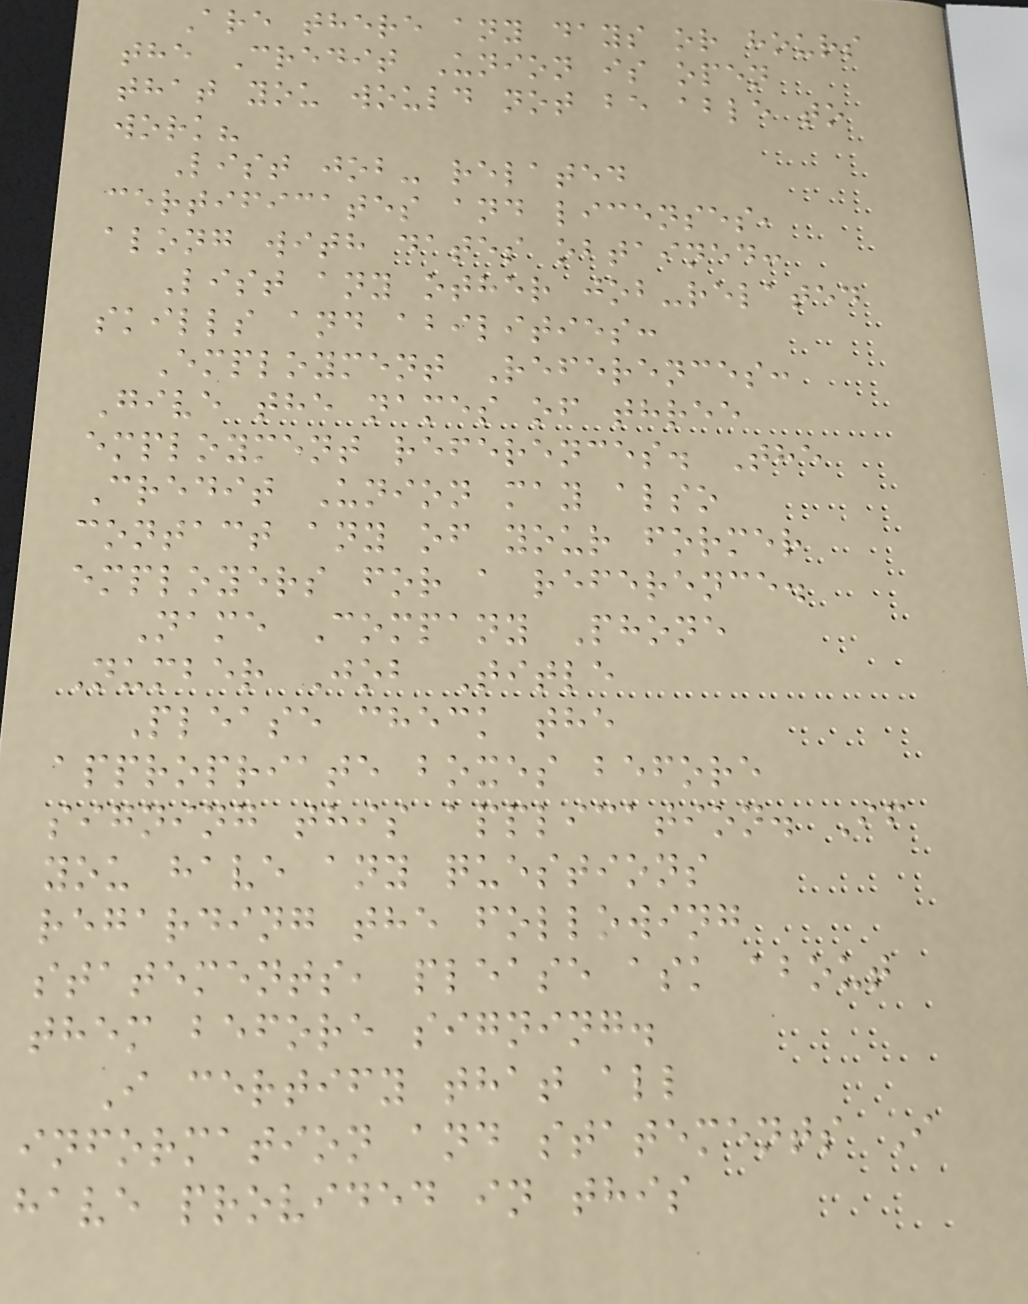Are there any days or hours
the Credit Union is open
that you would not be able to
work?
List job- related
certificates and licenses,
along with dates obtained:
List any other job-related
skills and abilities:
Employment References:
Give the names of three
employment references. The
Credit Union may also
contact any of your former
employers for a reference.
Name Company Phone
Number Job Title
Please check the
appropriate boxes before
signing this application. If
you have any questions
regarding the following
statements, please ask about
them before signing.
I certify that all
information and statements I
have provided in this
